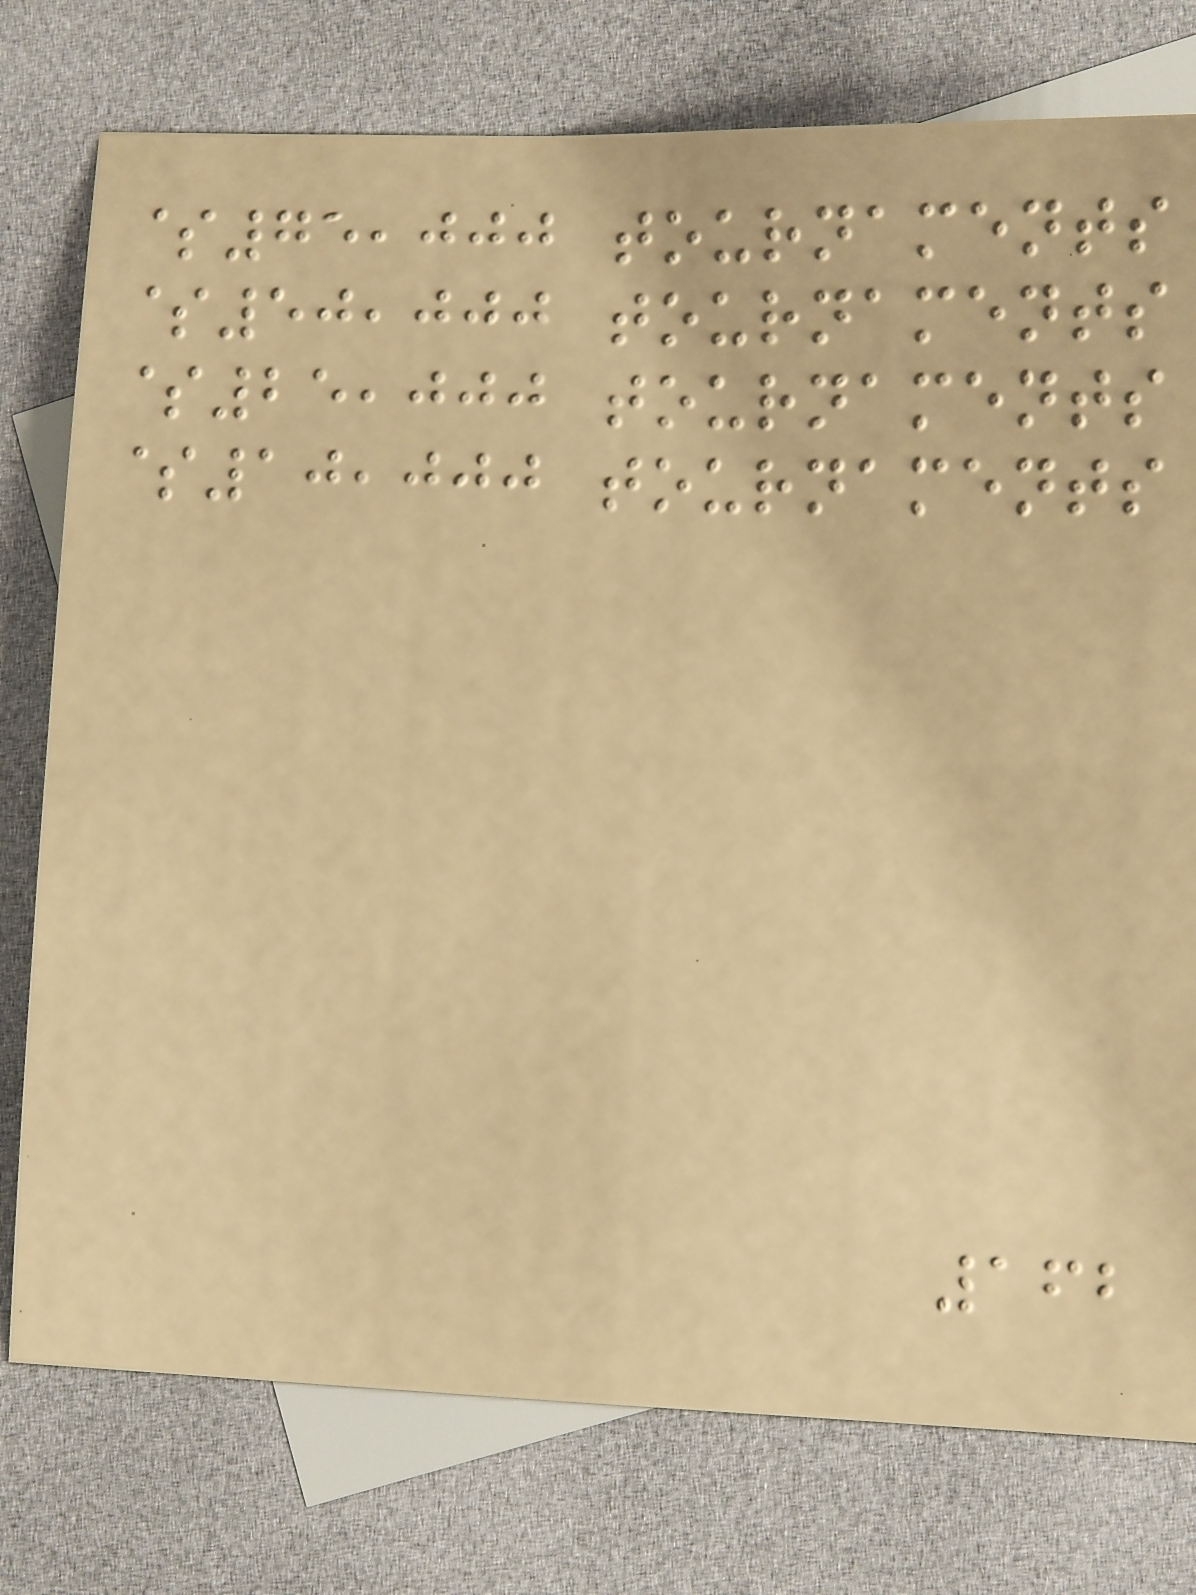$75,000 tournaments
$50,000 tournaments
$25,000 tournaments
$10,000 tournaments
162
